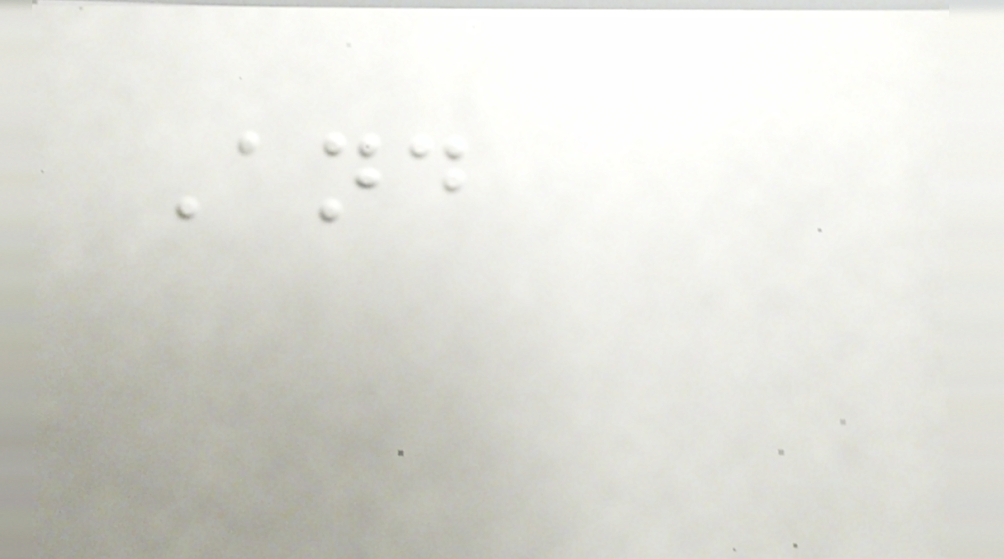And
